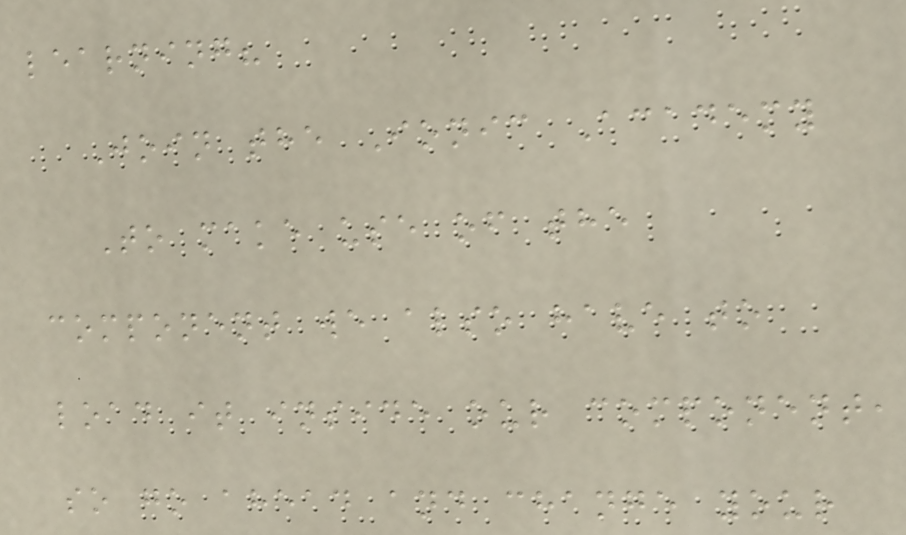learning?
Join the Ionic Academy
To make use of the
component we also have to
load it inside our component,
so go ahead and change your
